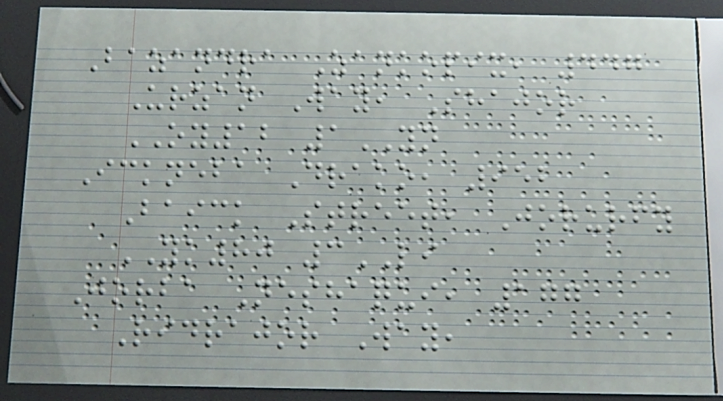Bazandra Zankopix, 447
Urzan Way, Shajor
OY12 1YN
Ickneba Drako, 952
Baick Street, Jorurfy
YK80 3LI
Jorba Neshaqui, 177
Ridrajor Way,
